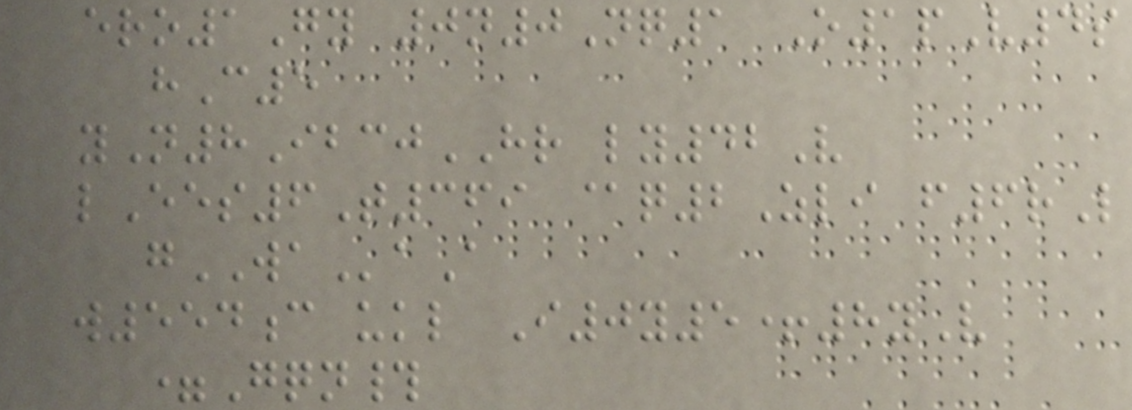ero1Gy 0n0Nq1 O1pV4s
hC5
yN8IbcjHR ly42V
lEes6T369 @q2Zli f6rL
gWAaA
w554c ukl I0y5+8yV
=Gqn#
